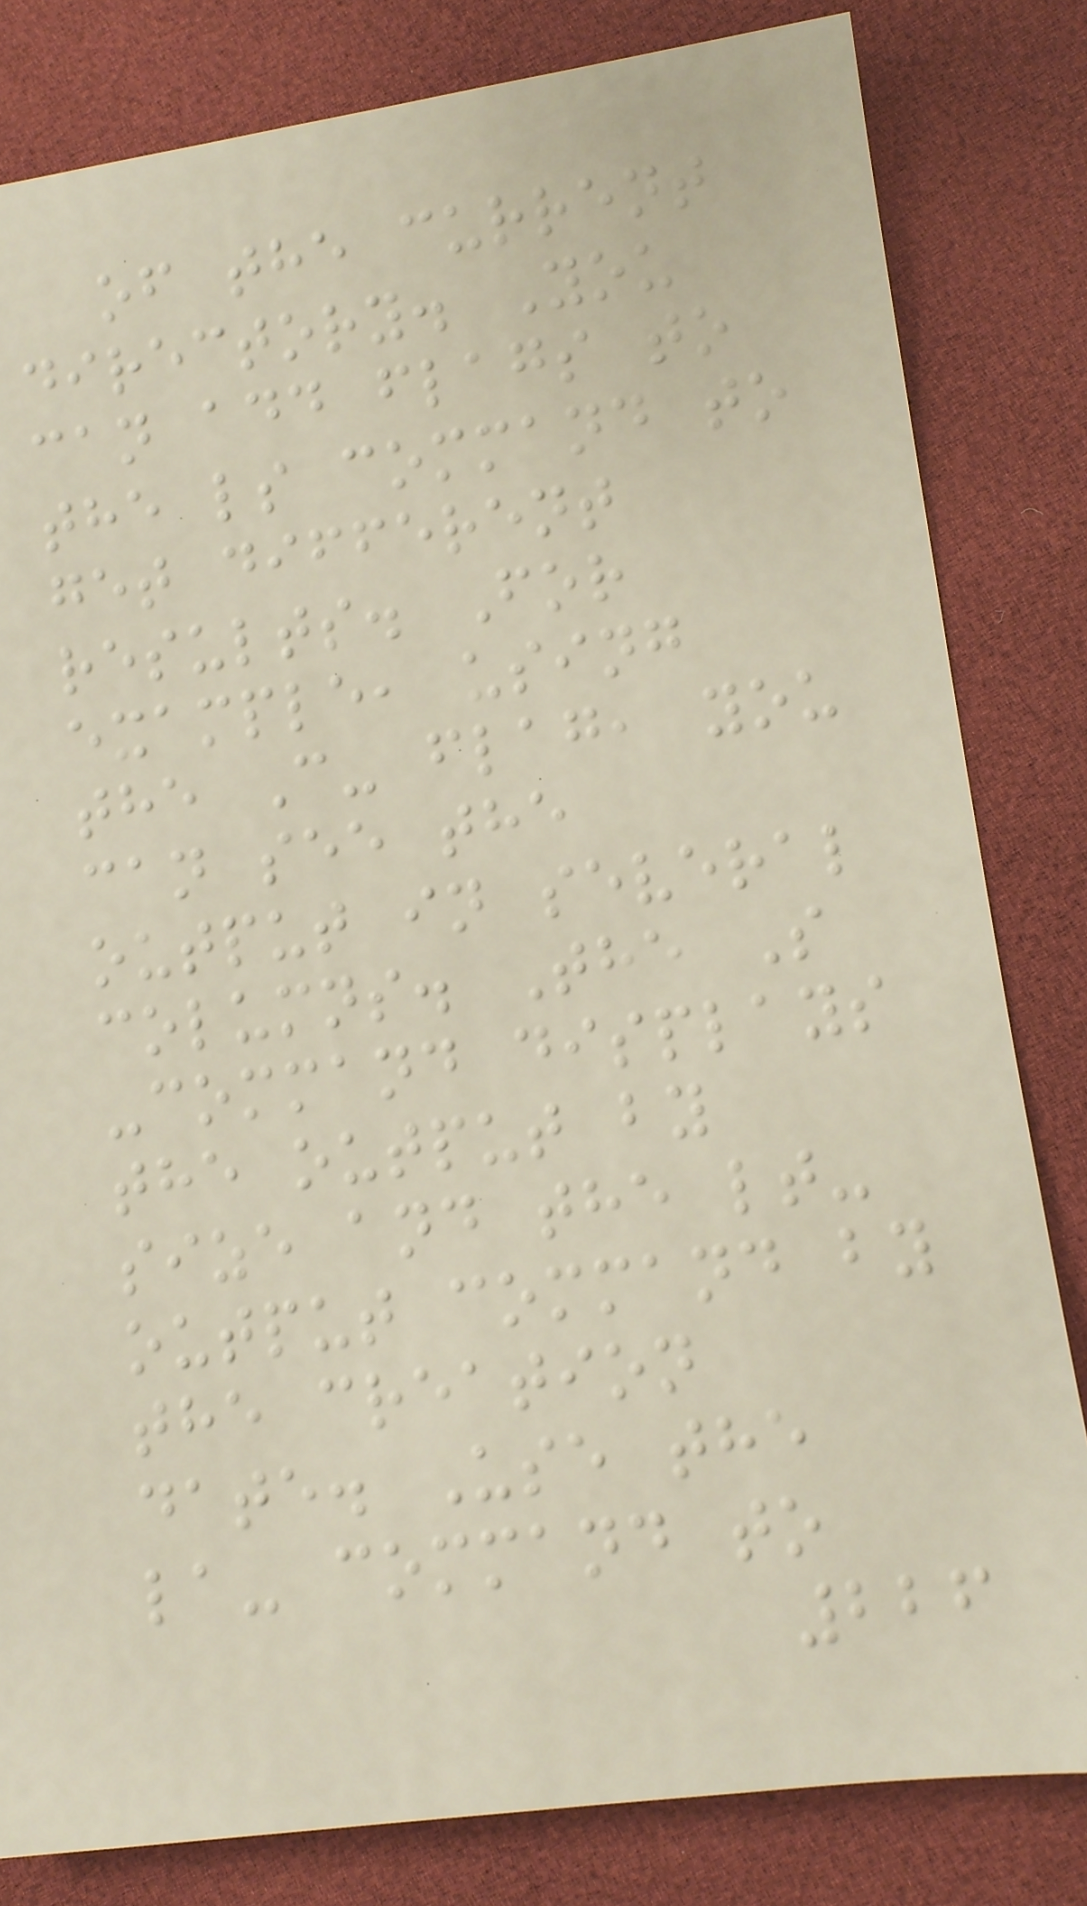of the current
directory. You
can add flags to
the ls command to
get different
results. For
example, using
the C- flag, you
can see the
output in several
columns. The S
-command displays
the output by
size and the lt-
output command by
the creation
date. Use the
la- command to
226
